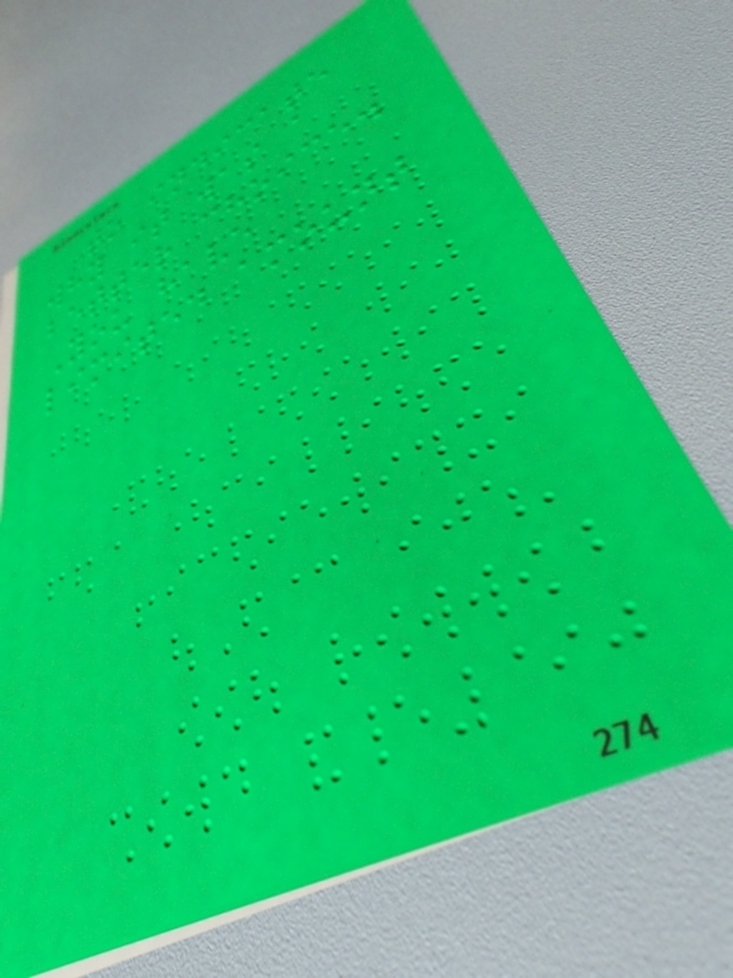to indicate
why it was a
better choice.
You have
limited amount
